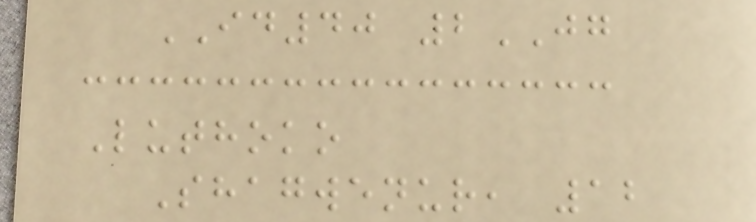ID40 2JG
Luthoko
Shagwenur, 12
